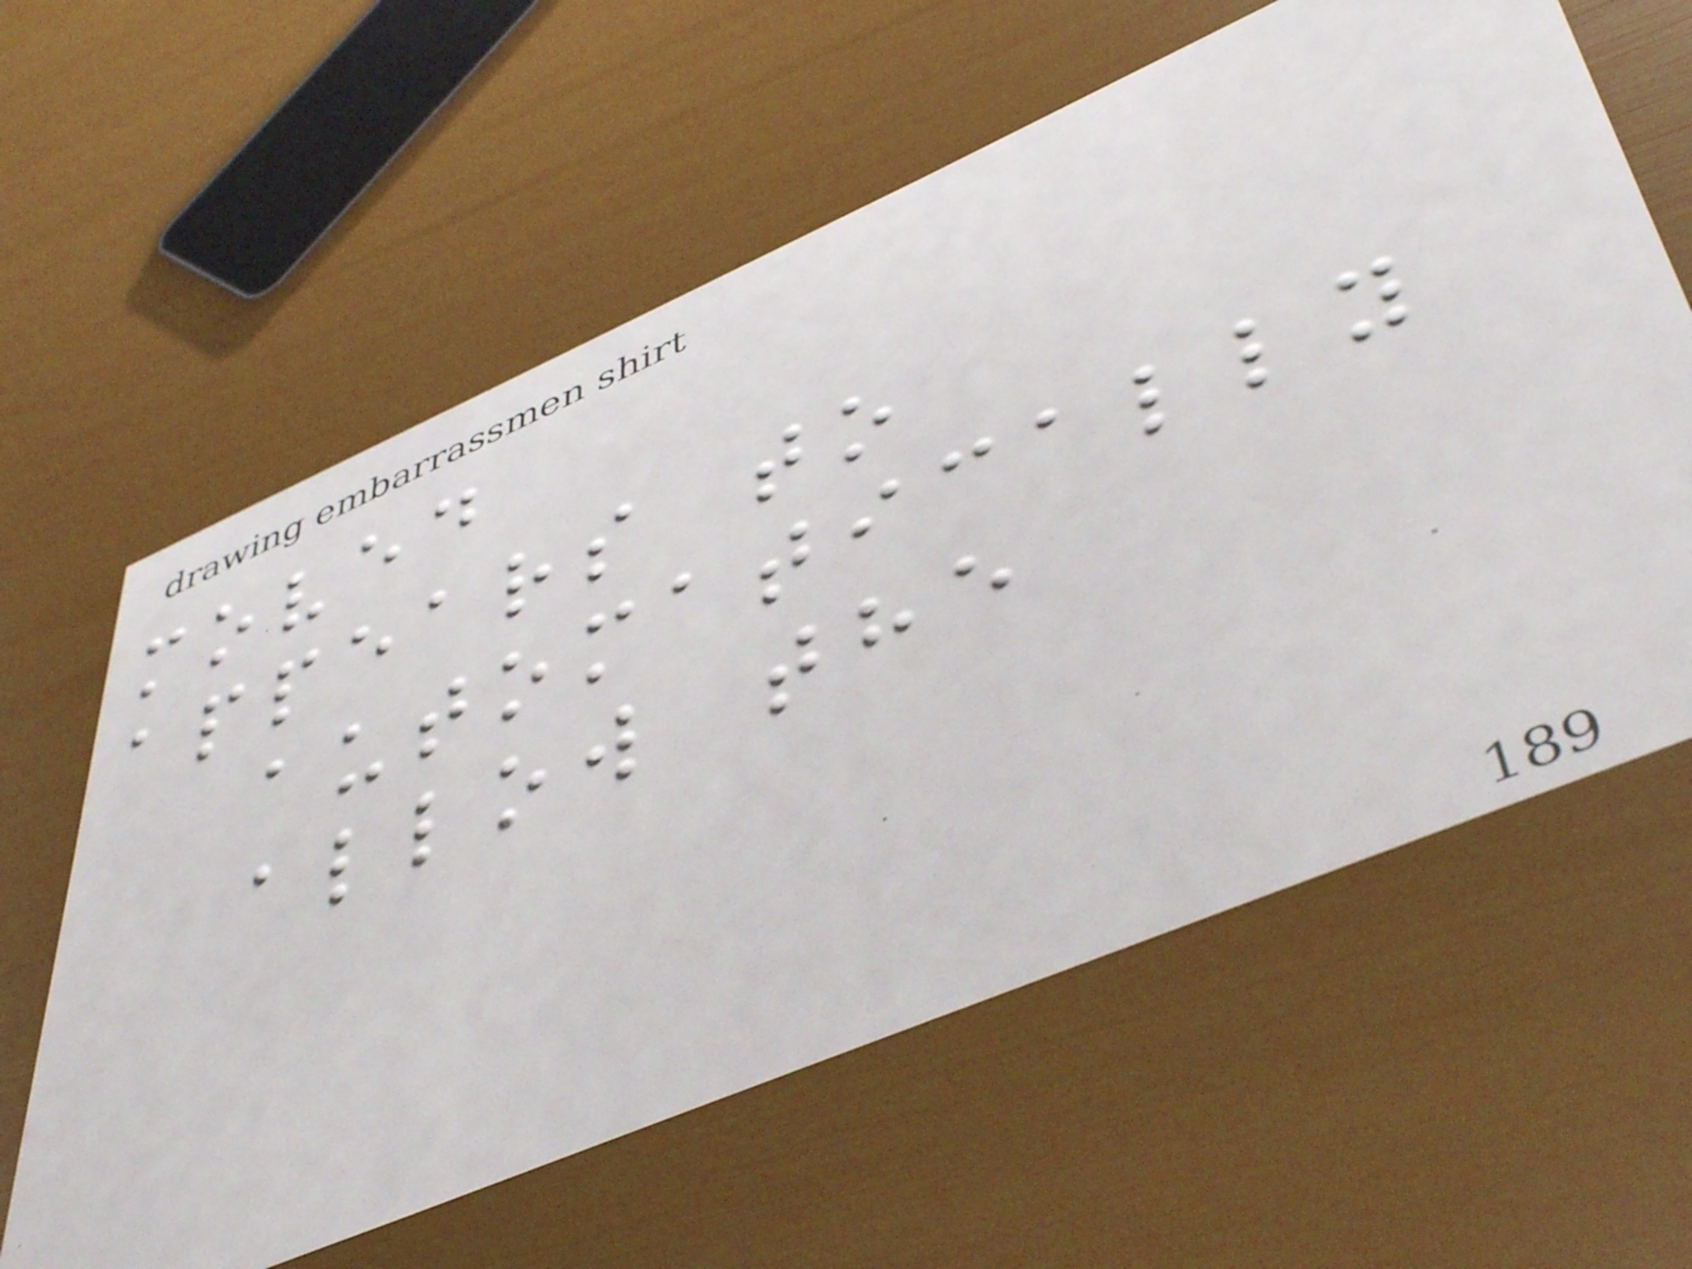moved
appears to
automatically
allow the
